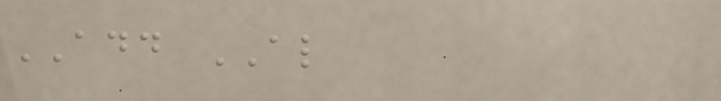ADD AL
